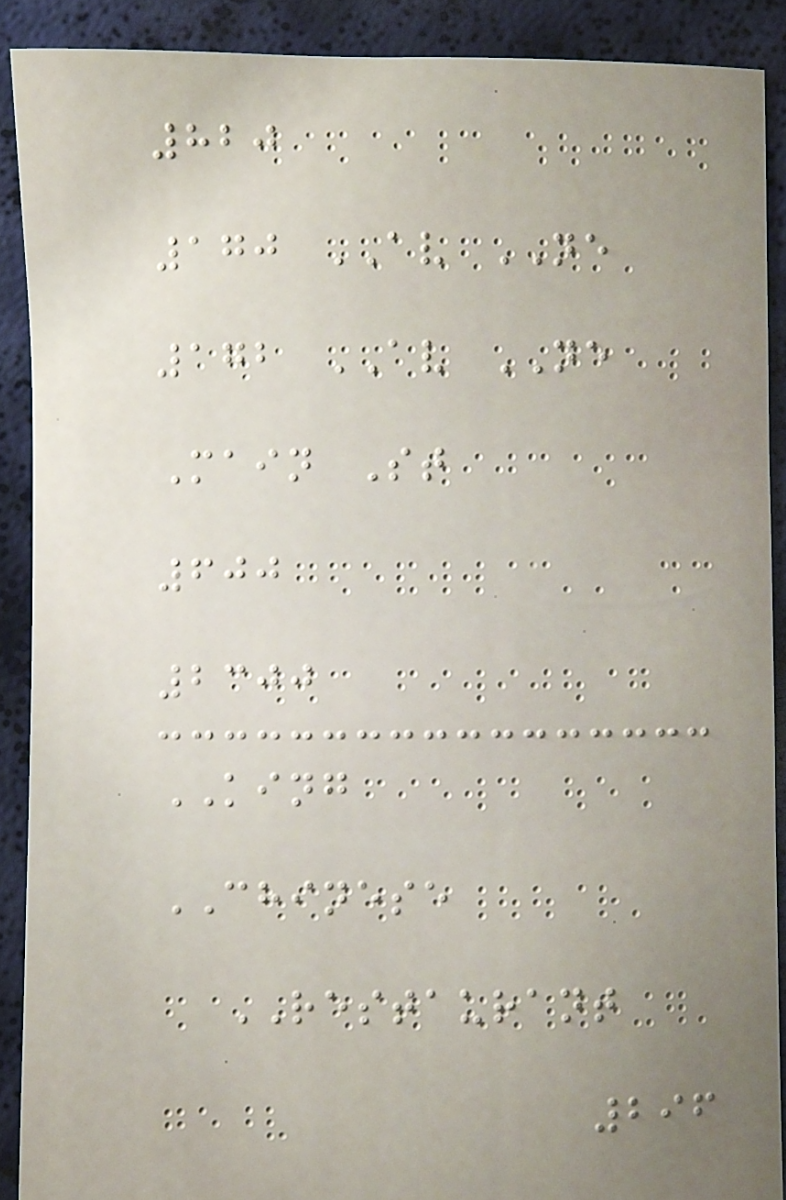820
170 AV NE
172 AV NE
Main St
600
2300
KING
CHINESE
RESTAURANT
296
